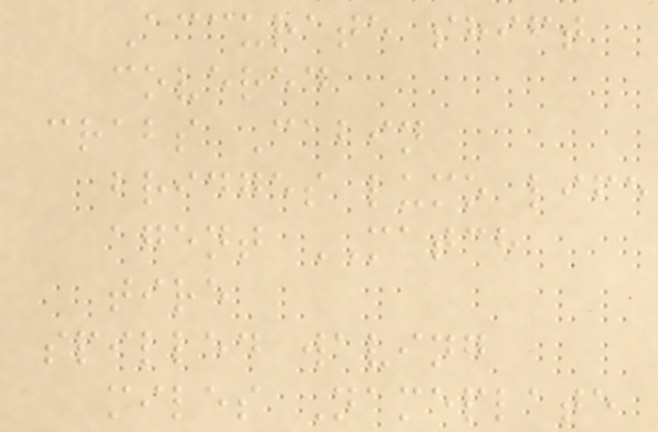Accurate shift
covered
crabs Cabin
bridges lumo life
agent MATCH
tire
spilled waving
miles Nameplate
